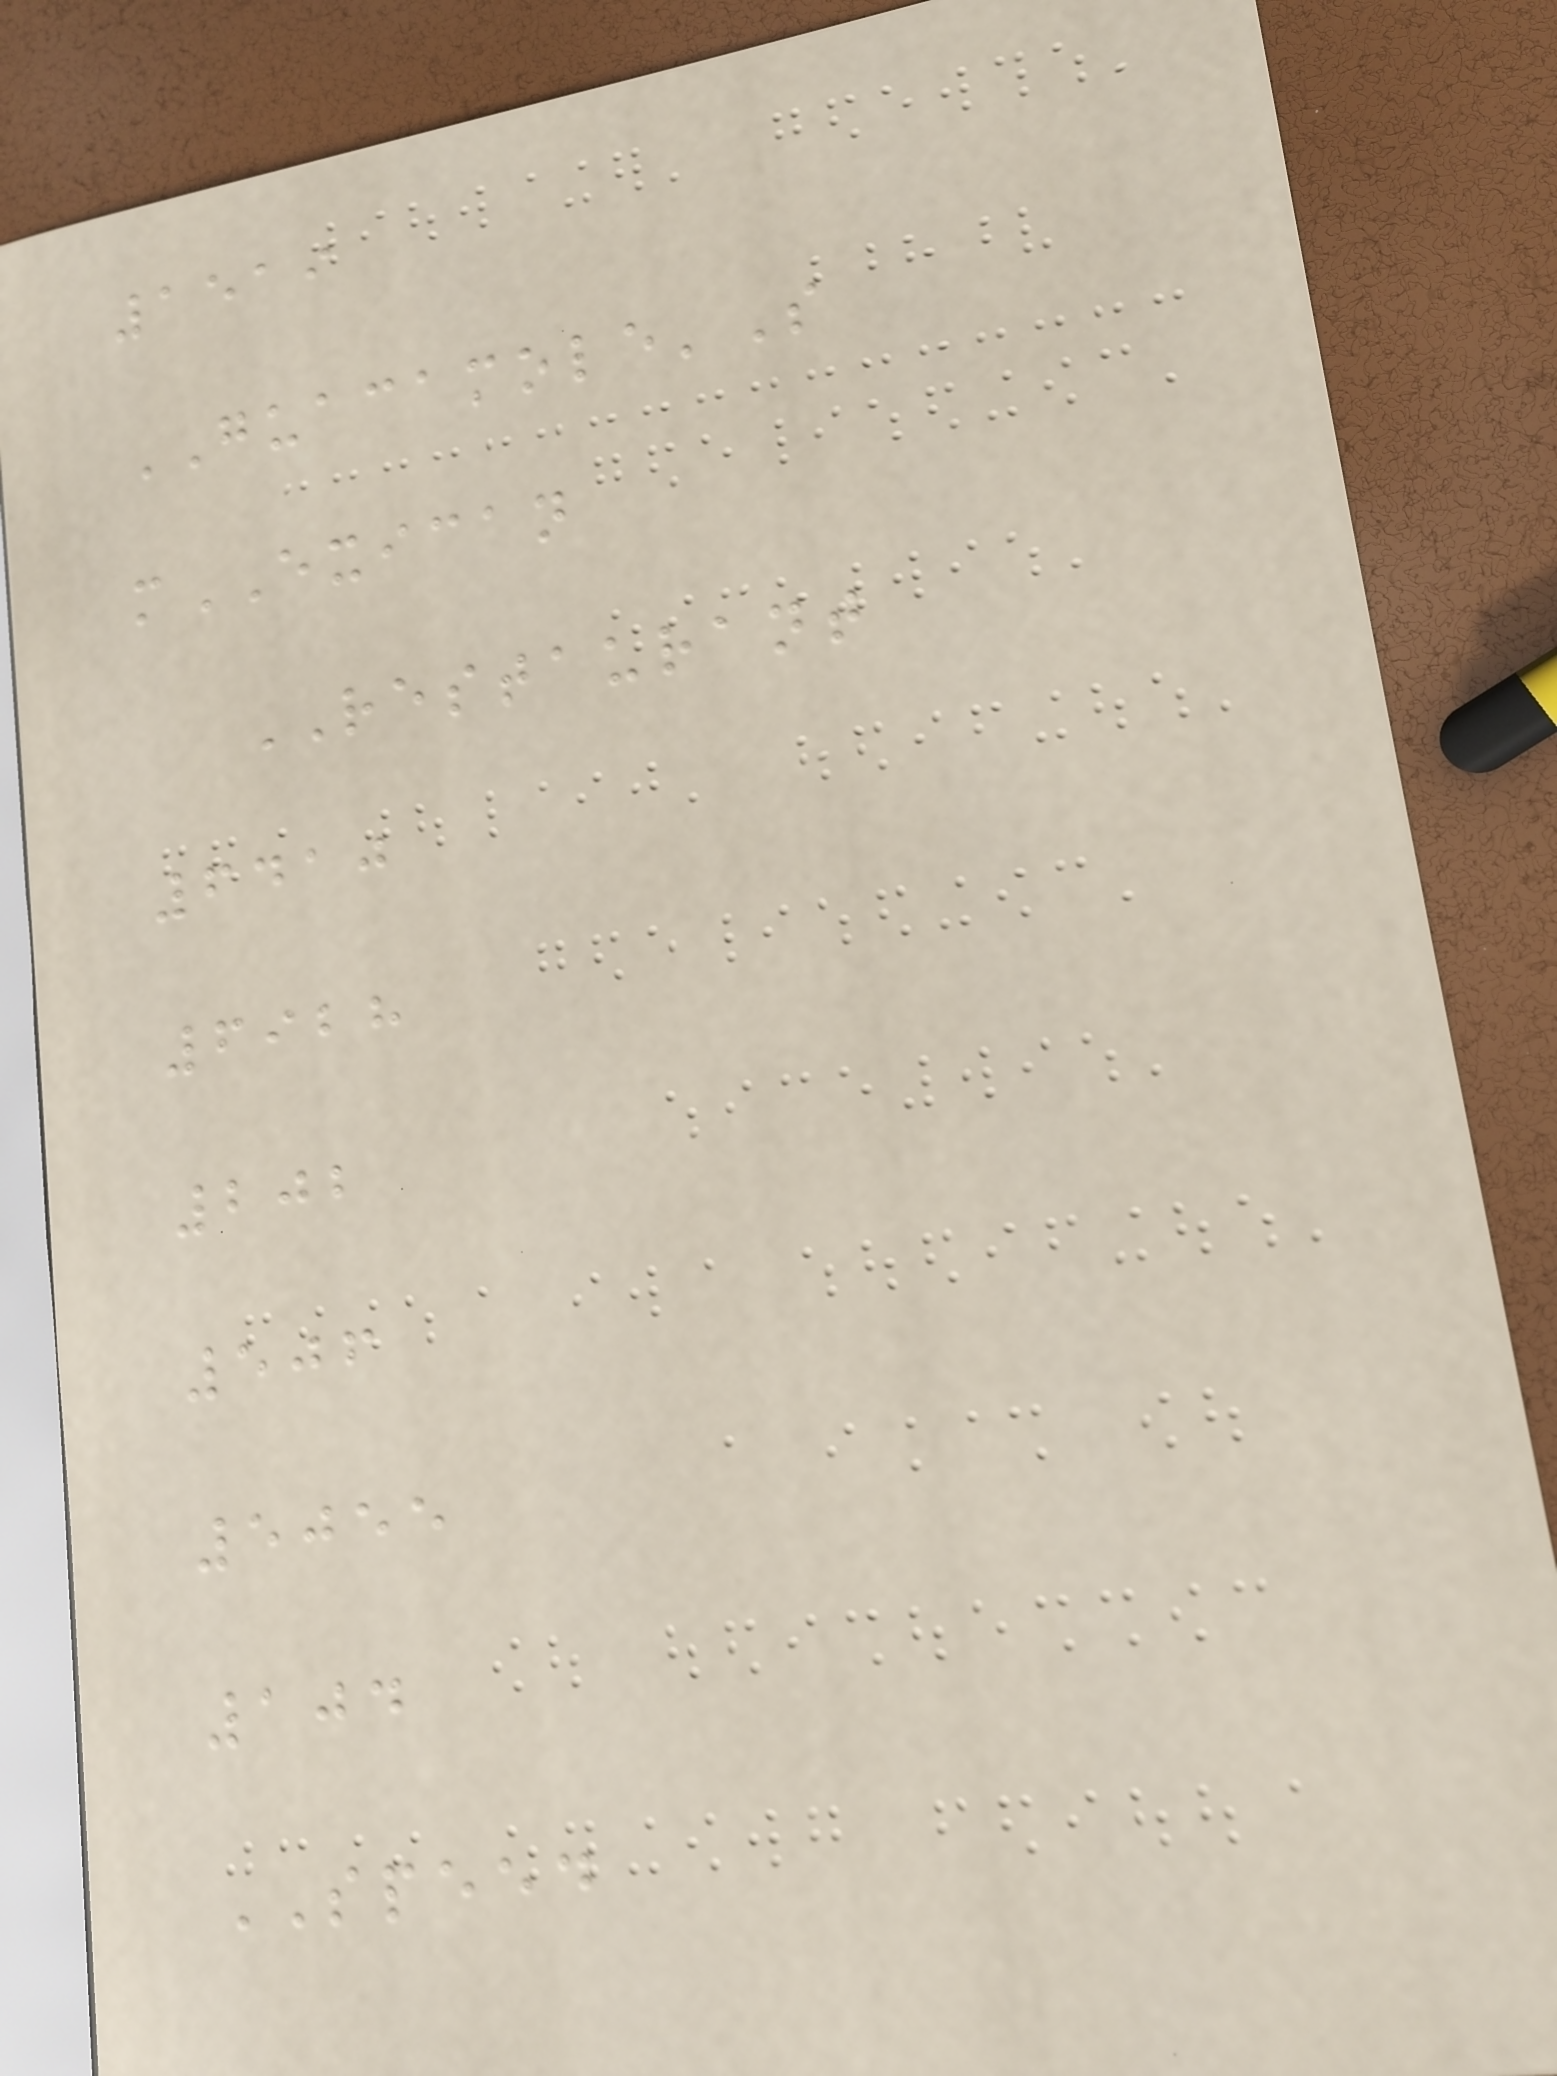1519
GUACAMOLE'S
mEXICAN
RESTAURANT
6410
6928
202
506
5055
104
SPEED
